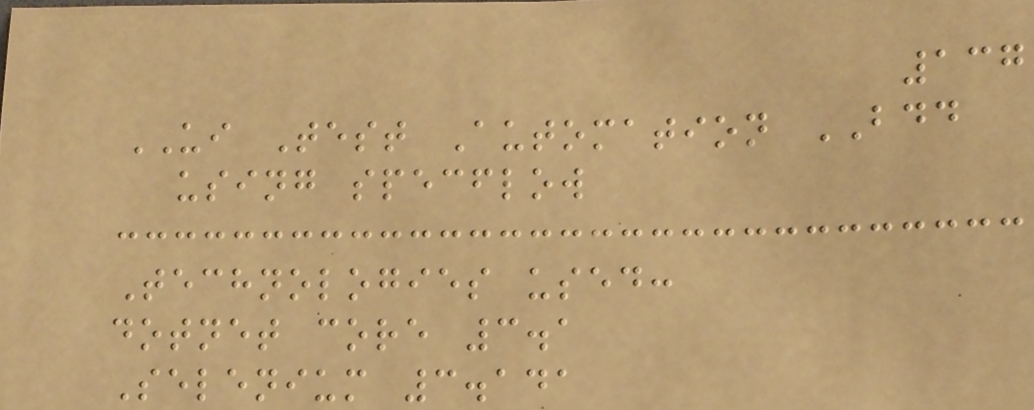137
UI Test Automation BDD
using specflow
Technologies used:
dotnet core 3.1
Selenium 3.141
